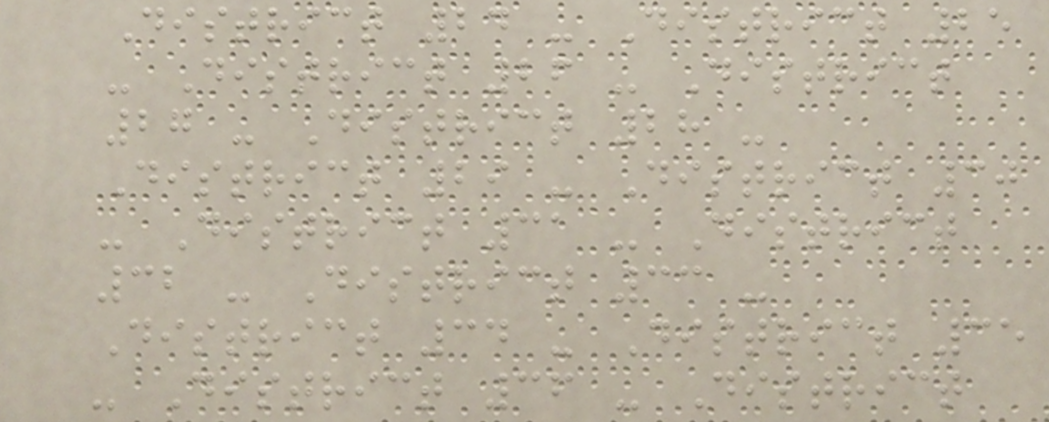District 24 - District 25
- District 26 - District
27 - District 28 -
District 29 - District 30
- District 31 - District
32 - District 33 -
District 34 - District 35
- District 36 - District
